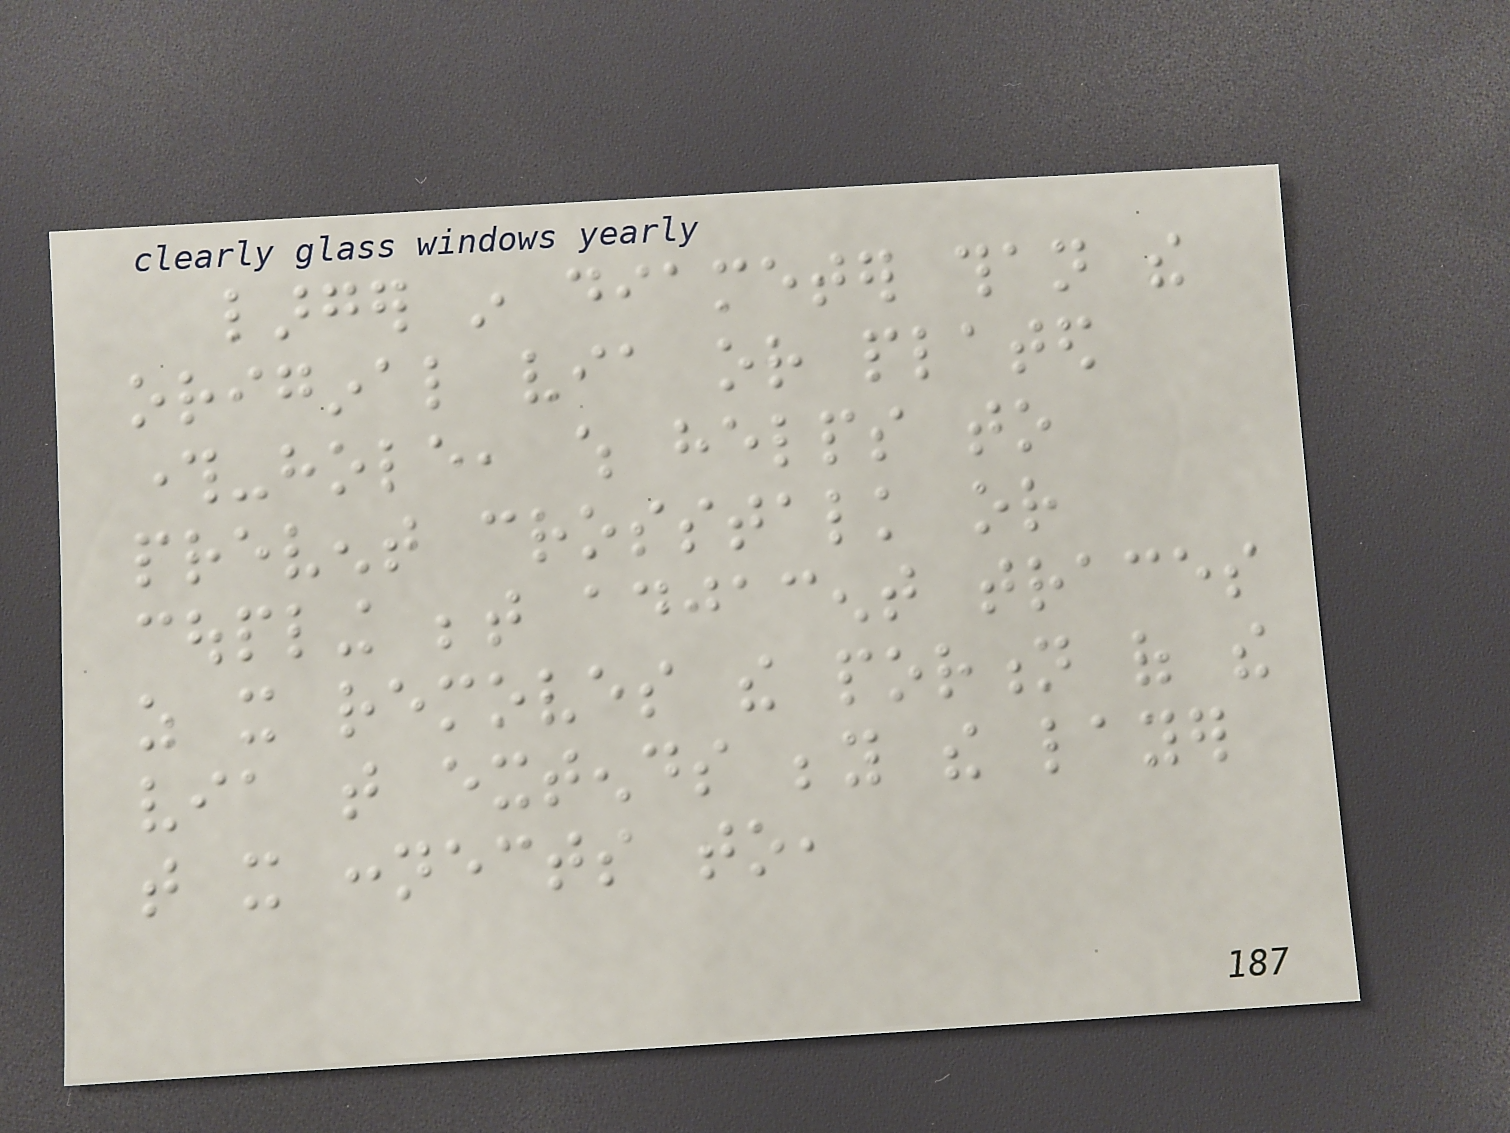larger in diameter than the
original via or plated
through-hole, which helps to
prevent crosstalk or
coupling between adjacent traces
as it removes the portion of the
via that extends beyond the layer
that it connects to,
